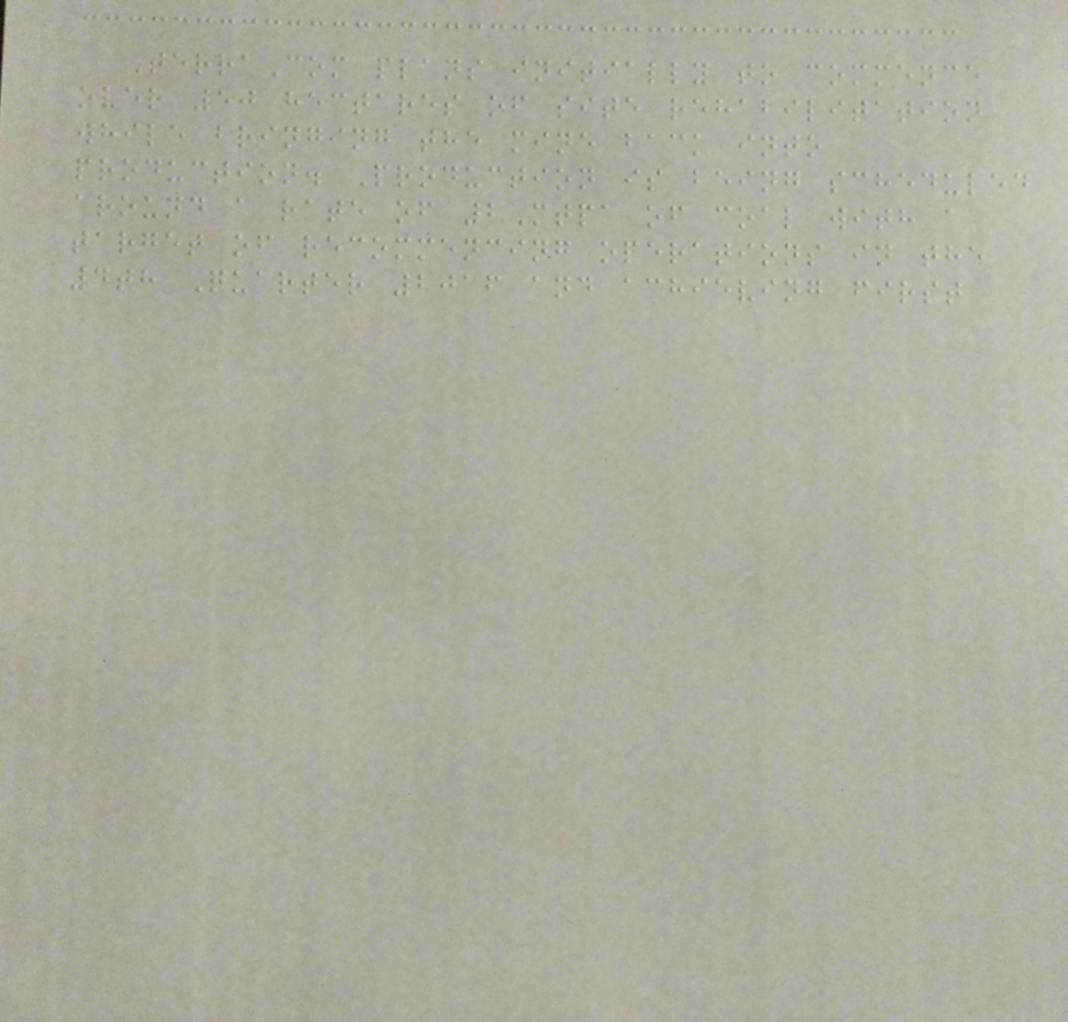TerraCom plans initially to commence
over 50 hectares of site rehabilitation
while bringing the mine back into
production. Production is being scheduled
around a rate of 2Mtpa of coal with a
target of recommencing operations in the
4th Quarter 2016 and achieving first
